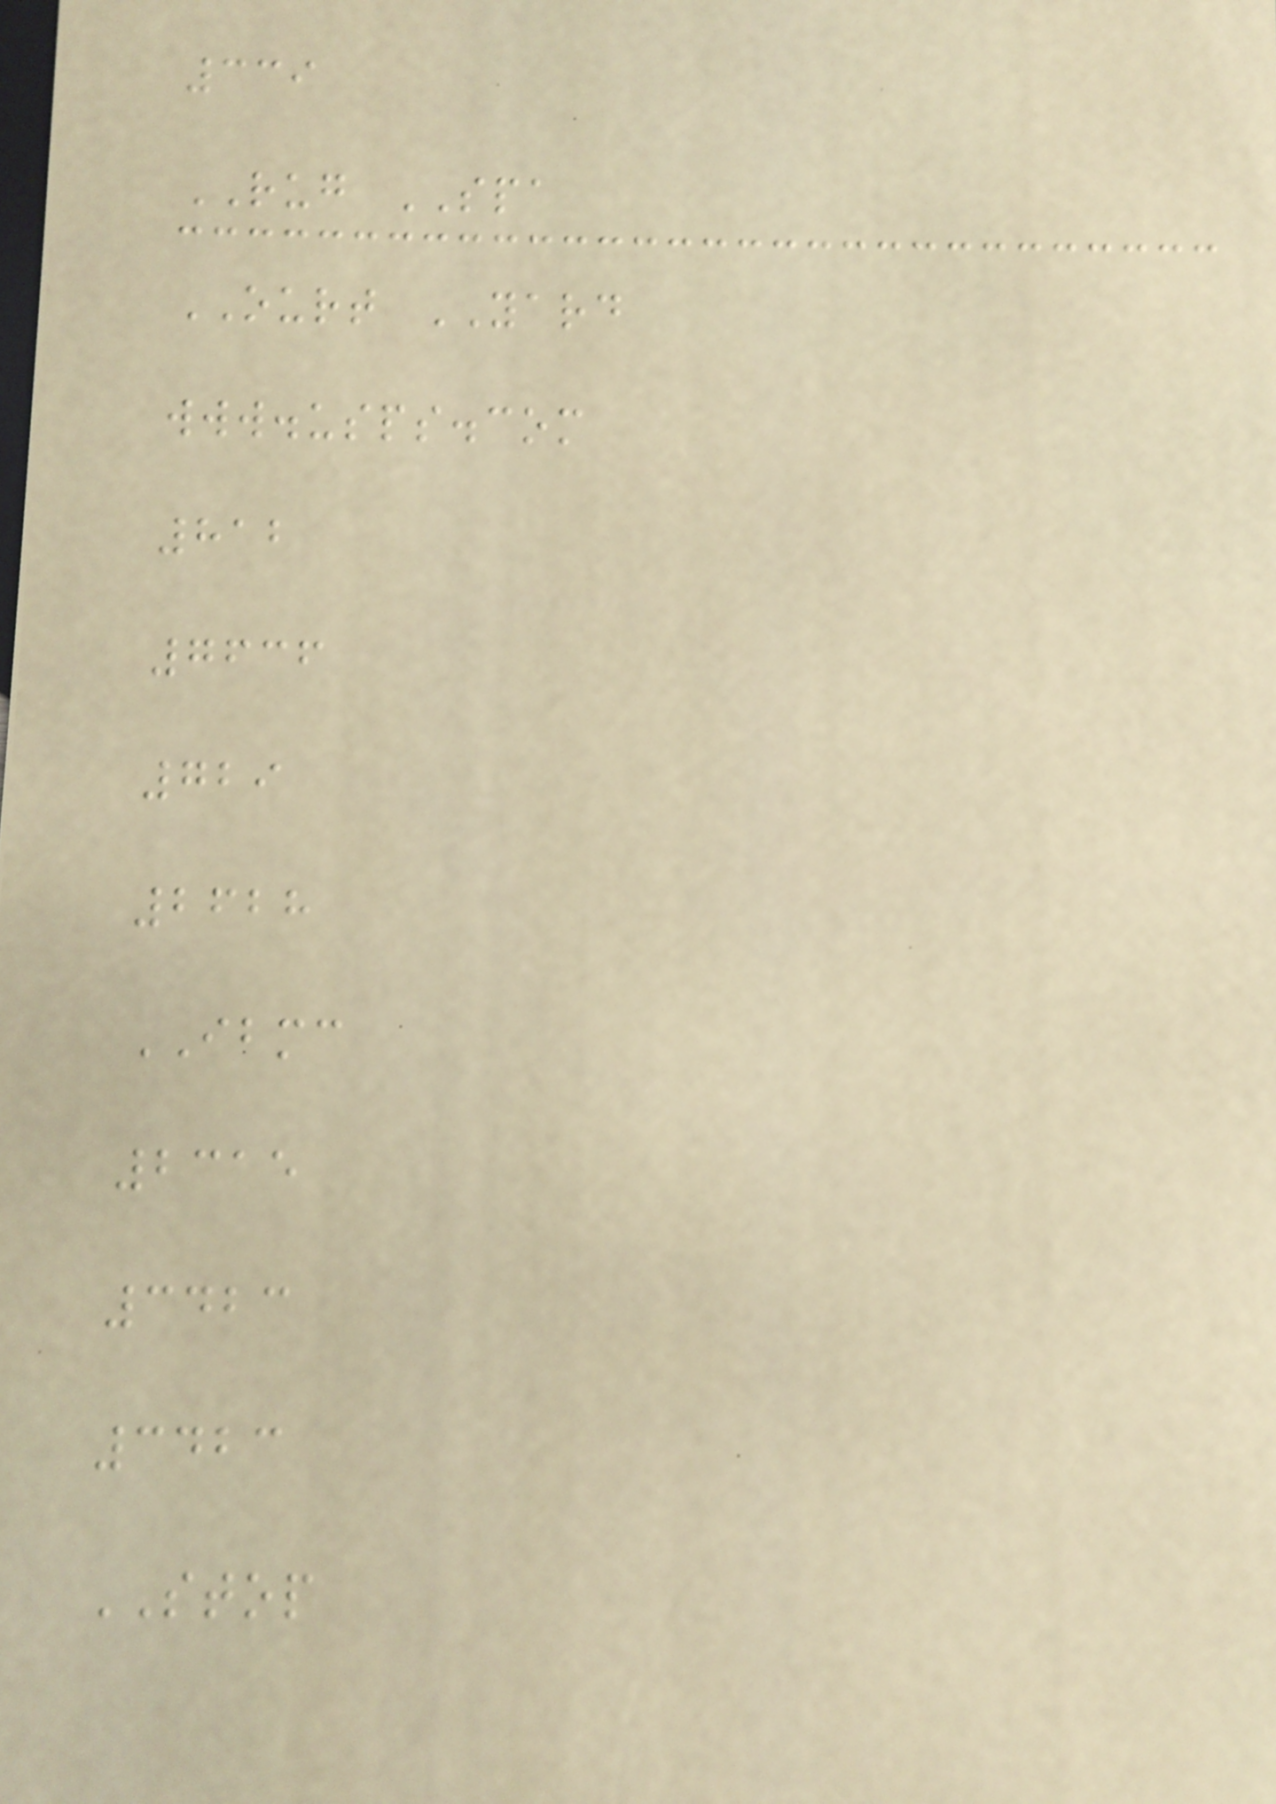339
RUG SPA
OURT YARD
www.usps.com
812
7636
729
2628
IBMC
2315
3423
3423
STOP
